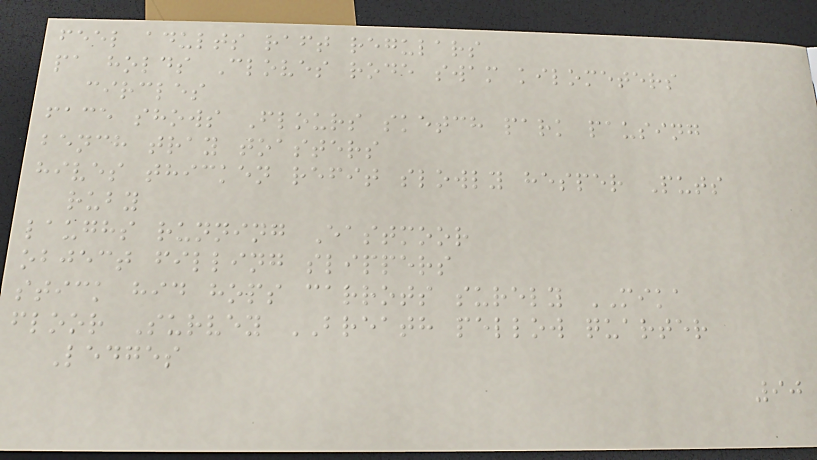feel adults raft regulars
pa holds Cloves rode swam kilometers
circles
face shows Flours sketch park pausing
bench tray toasters
hives thicken refit slowly hesper Puts
ruby
laughs running Eastmoor
object filling slippers
stick hid hops carrots surely MIKA
floor Survey BREATH pellow quarter
Ledges
90
